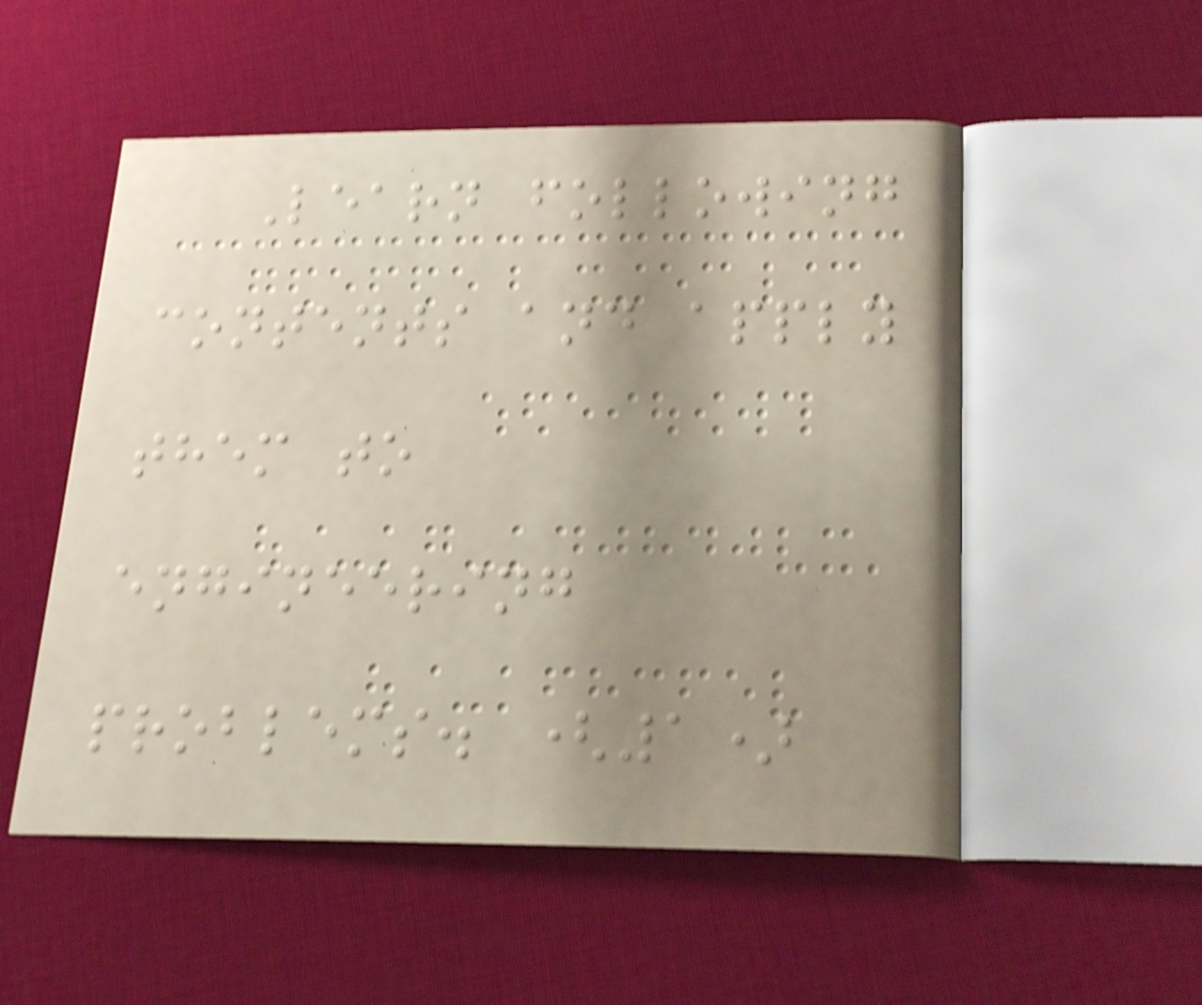Learn following
contents and apply
them to
engineering
problems. (1)
